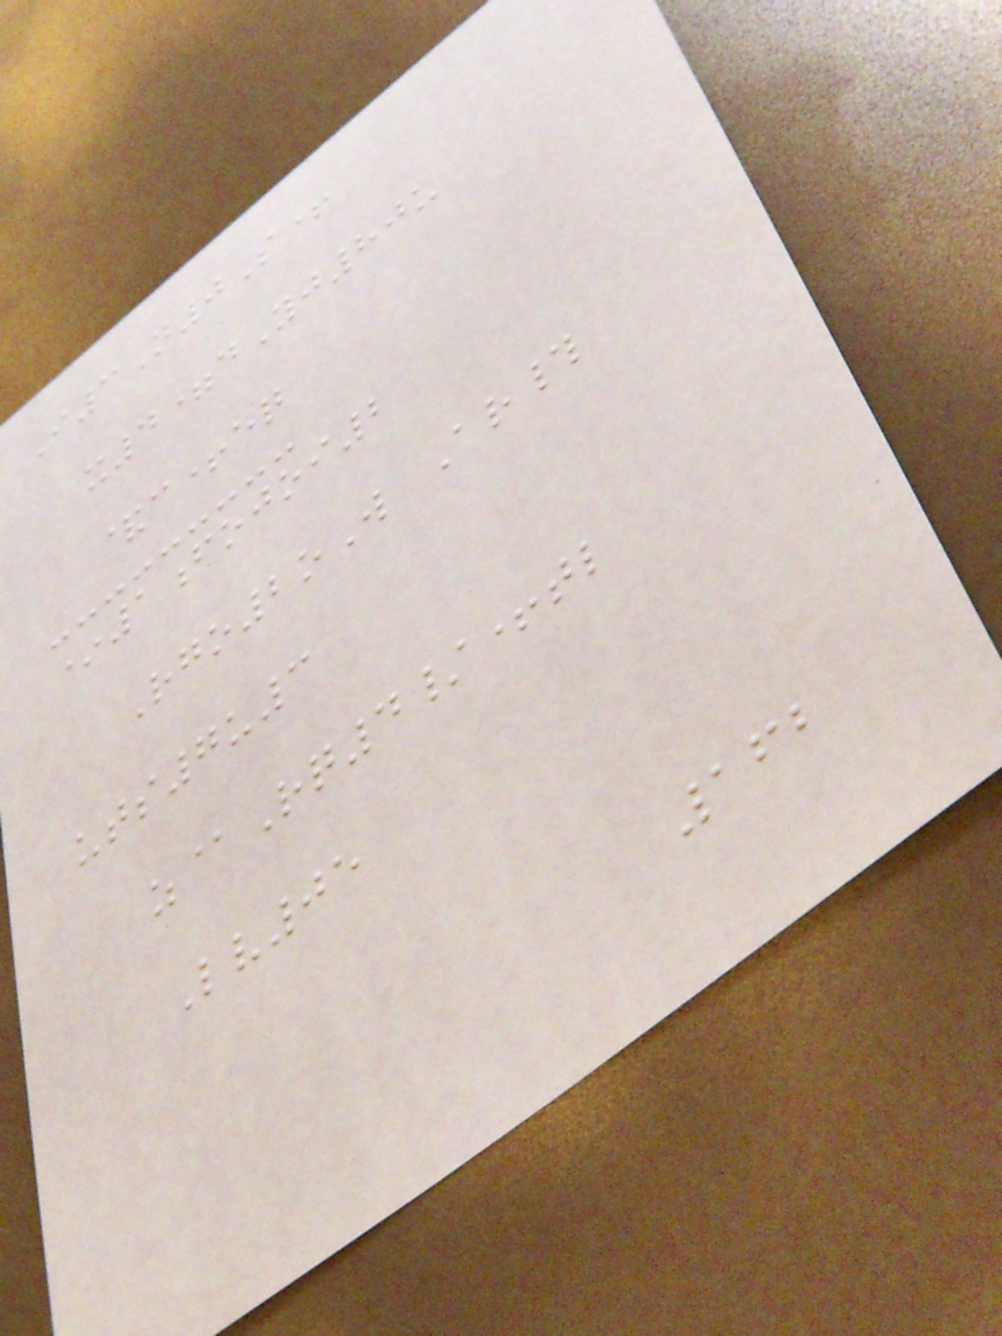I3N0S+
x4=dYj80u
&c+eq
*1fojoi2
Rgo2oW Ar#
uts7u3
z@Rq4/+tl
Lv05
162
